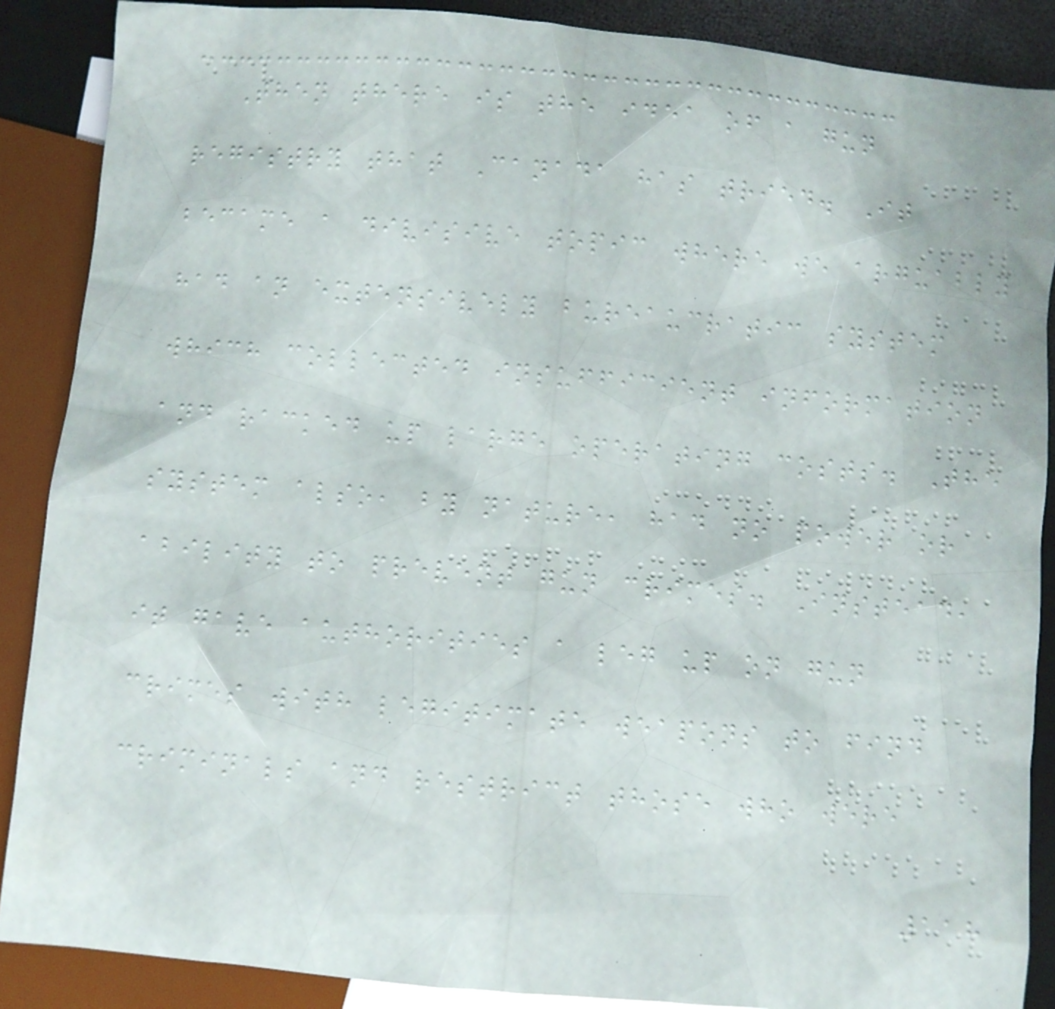Then there is the idea of a gun
registry that Canada has tried. It
became a divisive topic where we arguably
had an extensively bureaucratic system
which collected insufficient information
and racked up large operating costs. The
system also, by nature, had no power or
ability to prevent gun crimes. Instead,
it gave authorities a leg up on gun
crimes with legitimate weapons to find
criminals and restrict those who were
118
